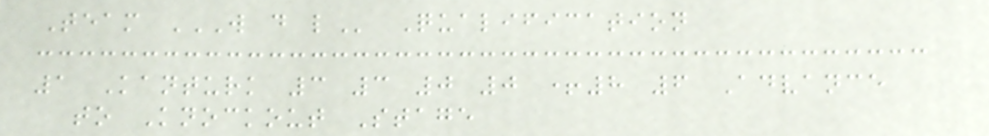Team W D L Qualification
1 Kanturk 3 3 0 0 +8 6 Advance
to Knockout Stage
